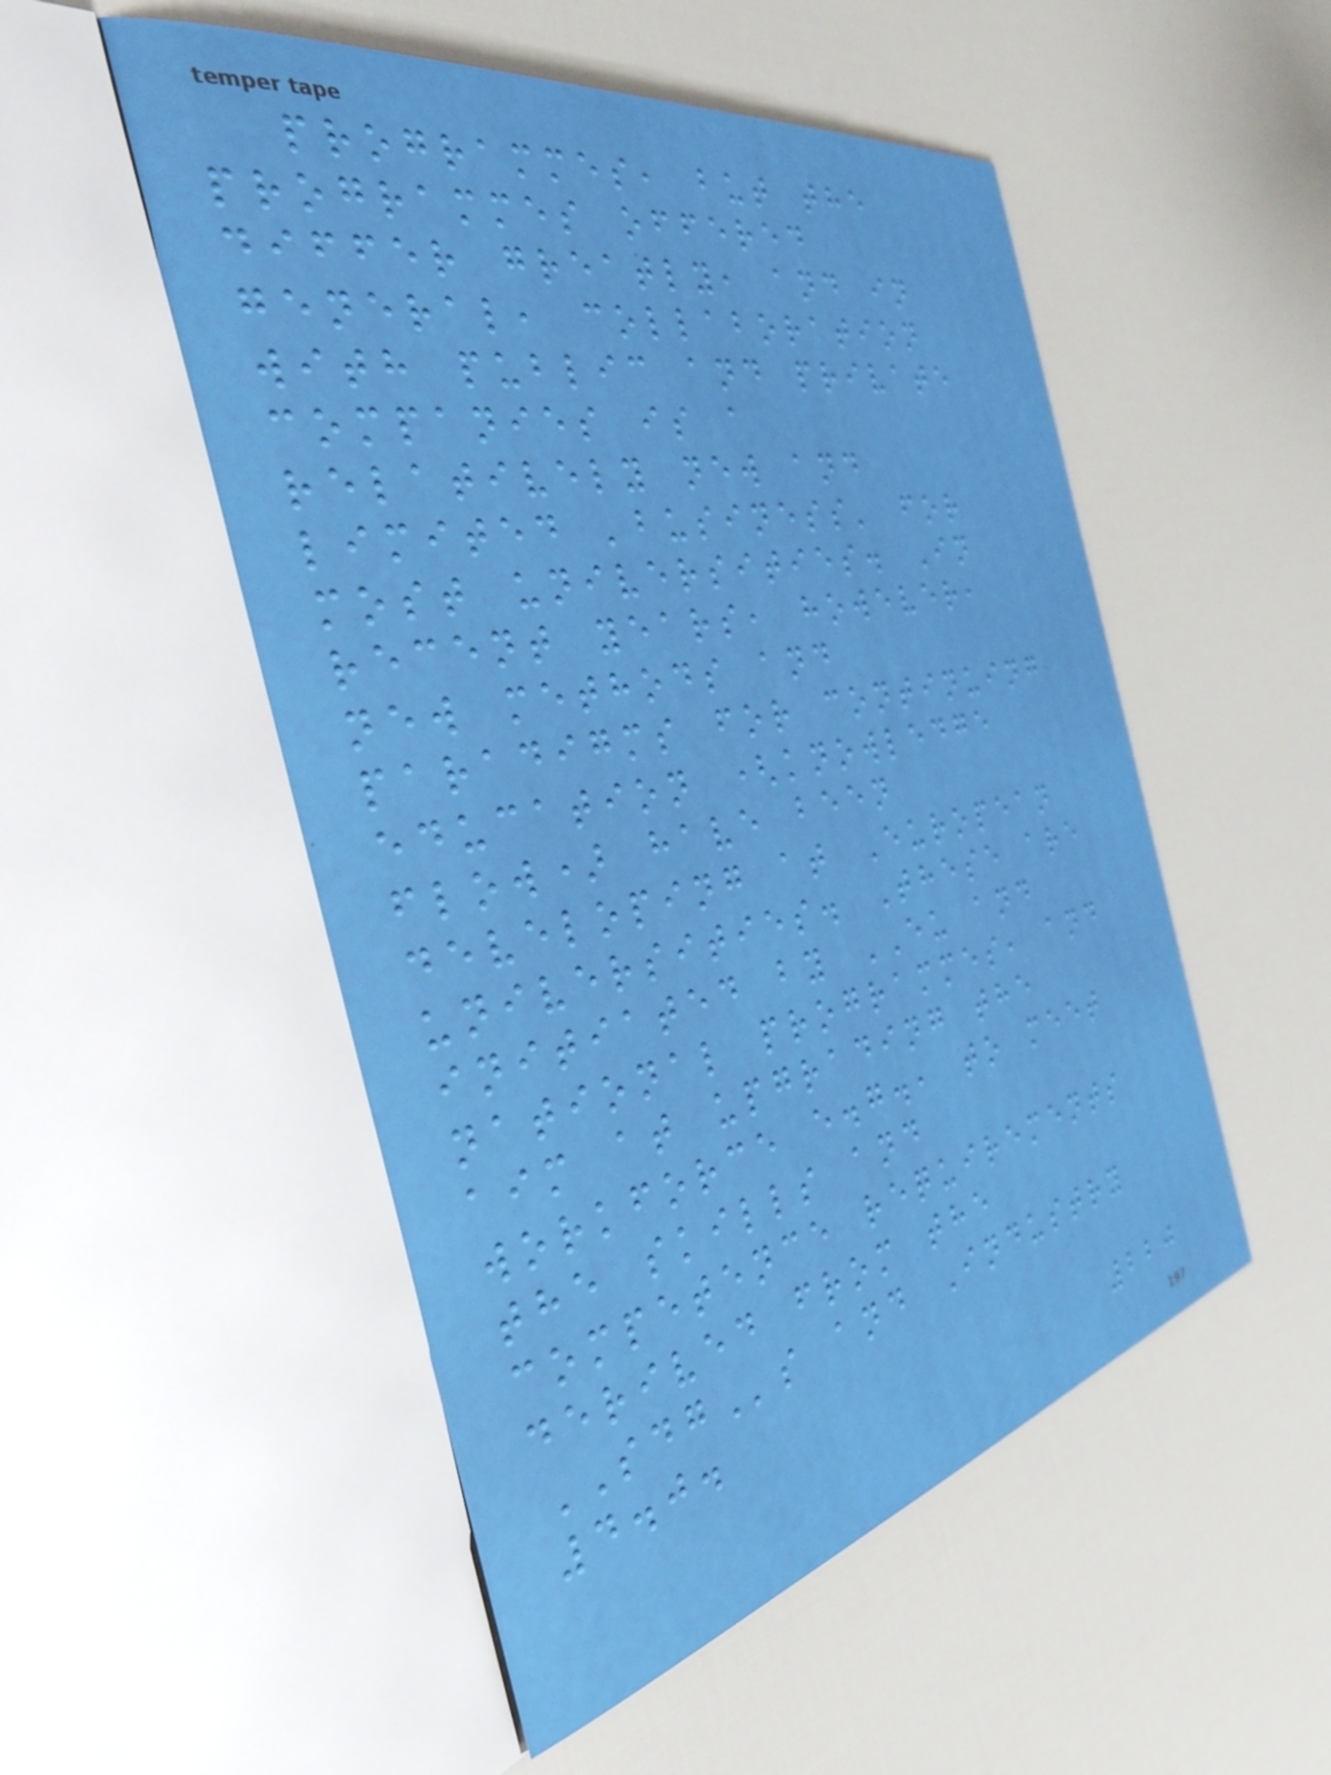programmes, but the
programmes offered
differ greatly, and in
general, collaboration
with public and private
companies is a
relatively new and
limited 'business' for
most universities. In
recent years, however,
new methods and
paradigms for continuing
education (knowledge
flow) have been
developing at European
universities. These are
initiated by EU and
national programmes, and
aim at upgrading the
workforce e.g., to meet
the skills and
competence requirements
derived from the
SDGs and Industry
4.0.
220
